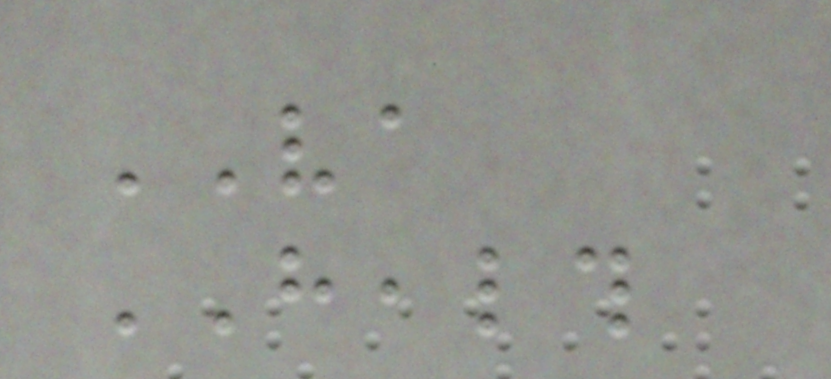VA
HEALTH
